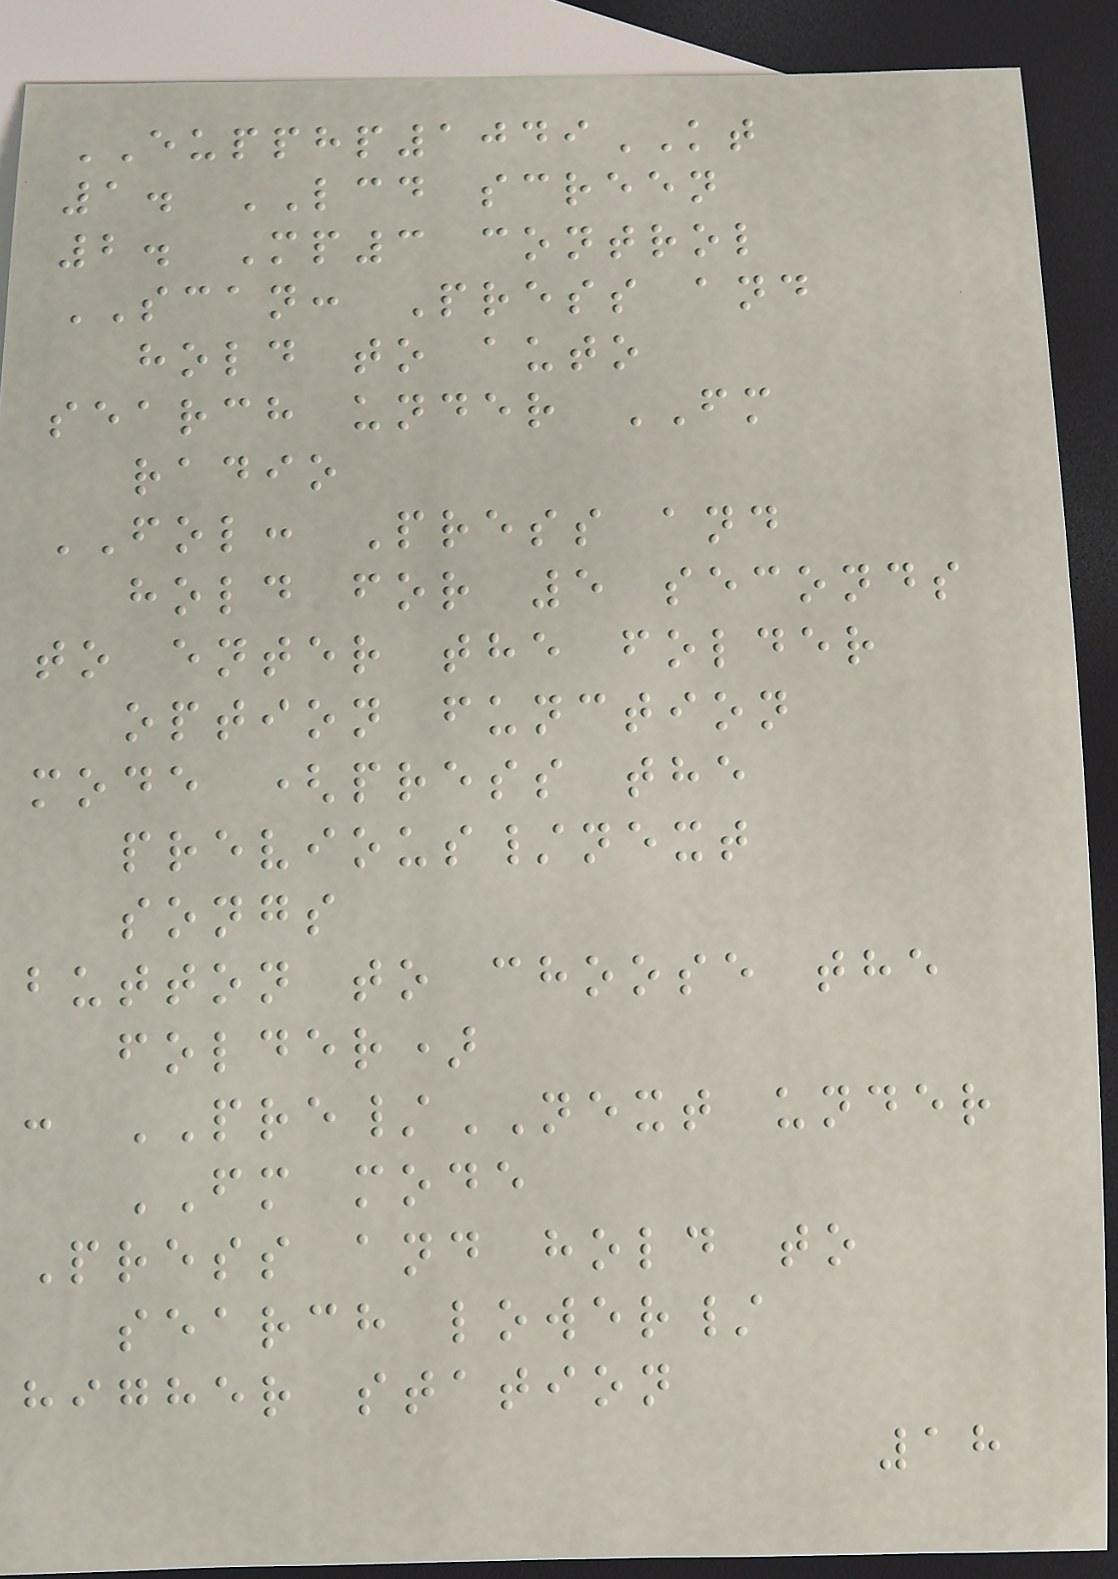EUPPHP1049KT
1. LCD screen
2. Mp3 control
SCAN: Press and
hold to auto
search under FM
radio
FOL: Press and
hold for 5 seconds
to enter the folder
option function
mode (press the
previous/next
songs
button to choose the
folder)
: PRE/NEXT under
FM mode
Press and hold to
search lower/
higher station
18
